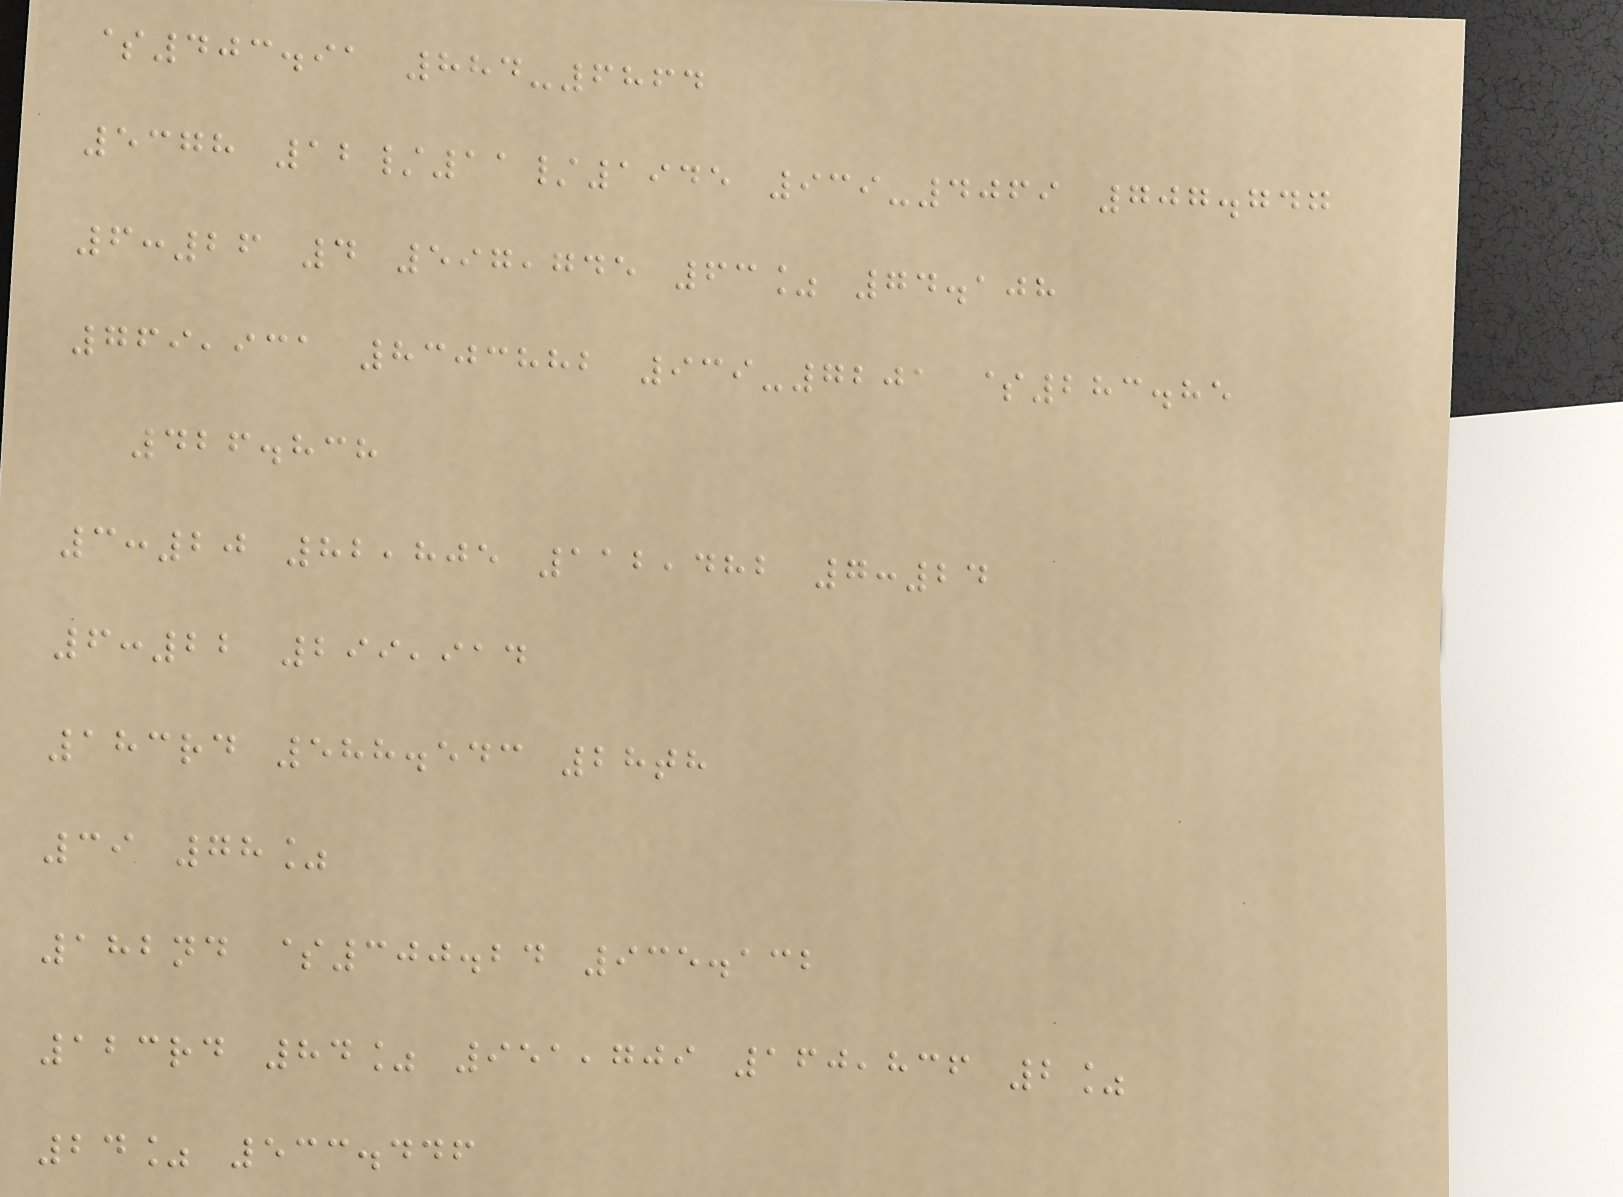$403.91 884-6864
5378 12/11/1945 939-4069 707.747
6:26 4 597,745 63% 74.108
769,931 8303882 939-7201 $283.85
426.838
3:20 82,805 112,482 7:24
6:22 299,914
183rd 588.543 28th
39 78%
182nd $300.24 935.132
123rd 84% 951,709 160,836 2%
24% 533.446
